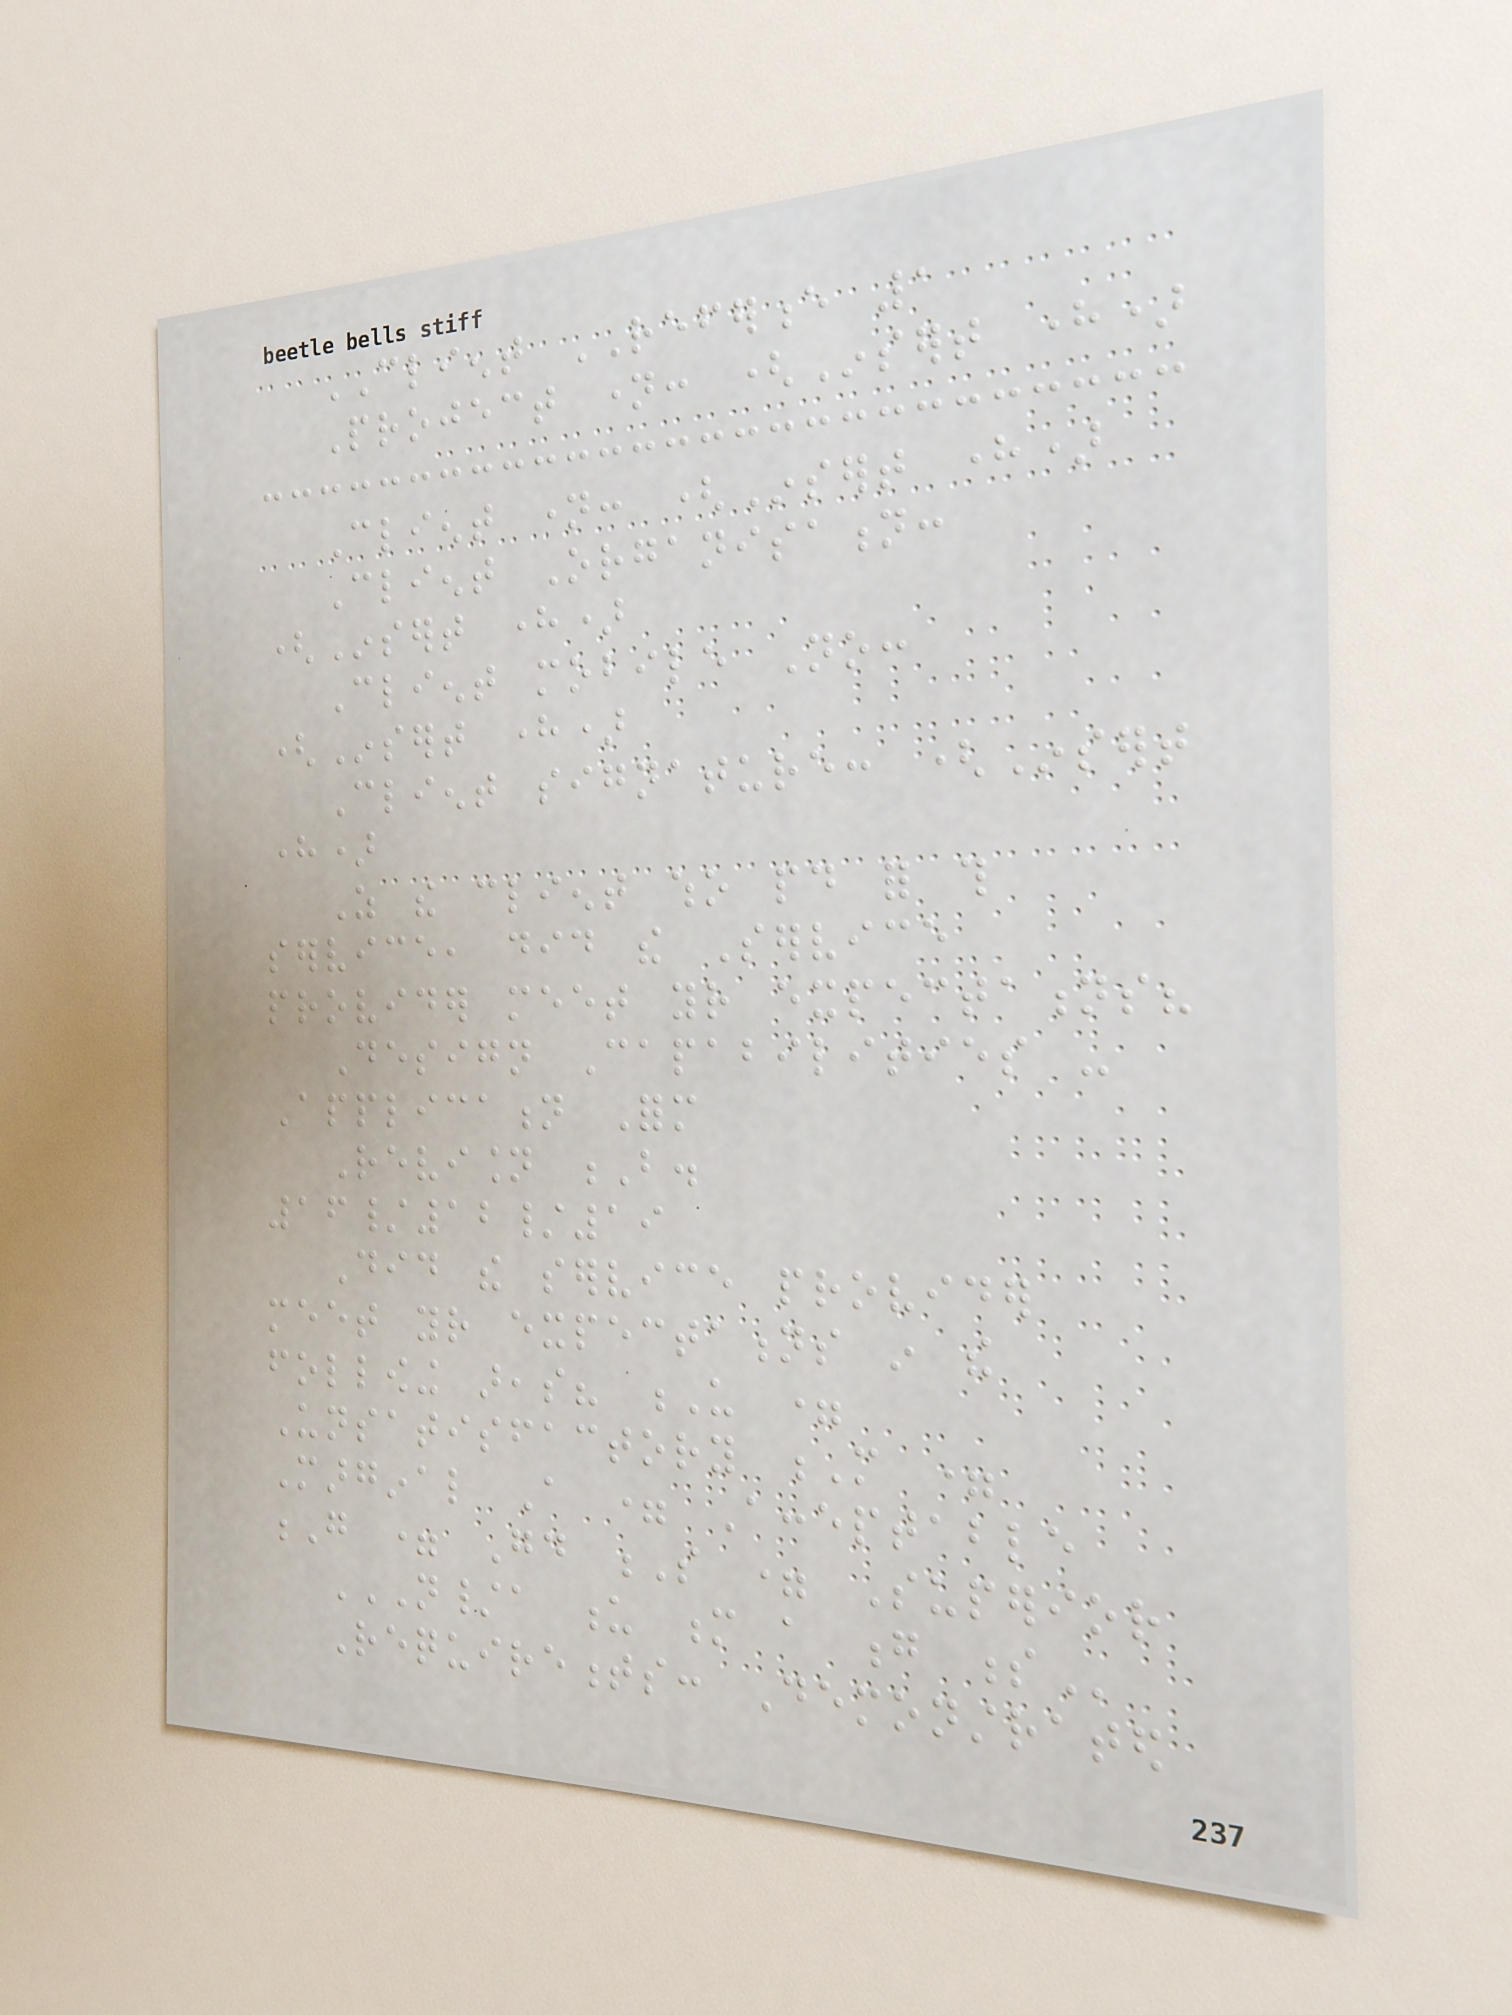CLIENT REFERENCE 1
Project name: (Insert here)
Client name: (Insert here)
Client Organisation:
(Insert here)
Client mobile No:
(Insert here)
Client signature: (Insert
here)
As the client who paid for this
service, did the Service
provider meet your expectations?
Design Capabilities -
Application Form
Revision B.
16/12/19
Did the service provider
meet your expectations in the
following areas? U =
Unsatisfactory M =
Marginal A = Acceptable
G = Good S = Superior
N/A U M A G S
Requirements: Demonstrated
